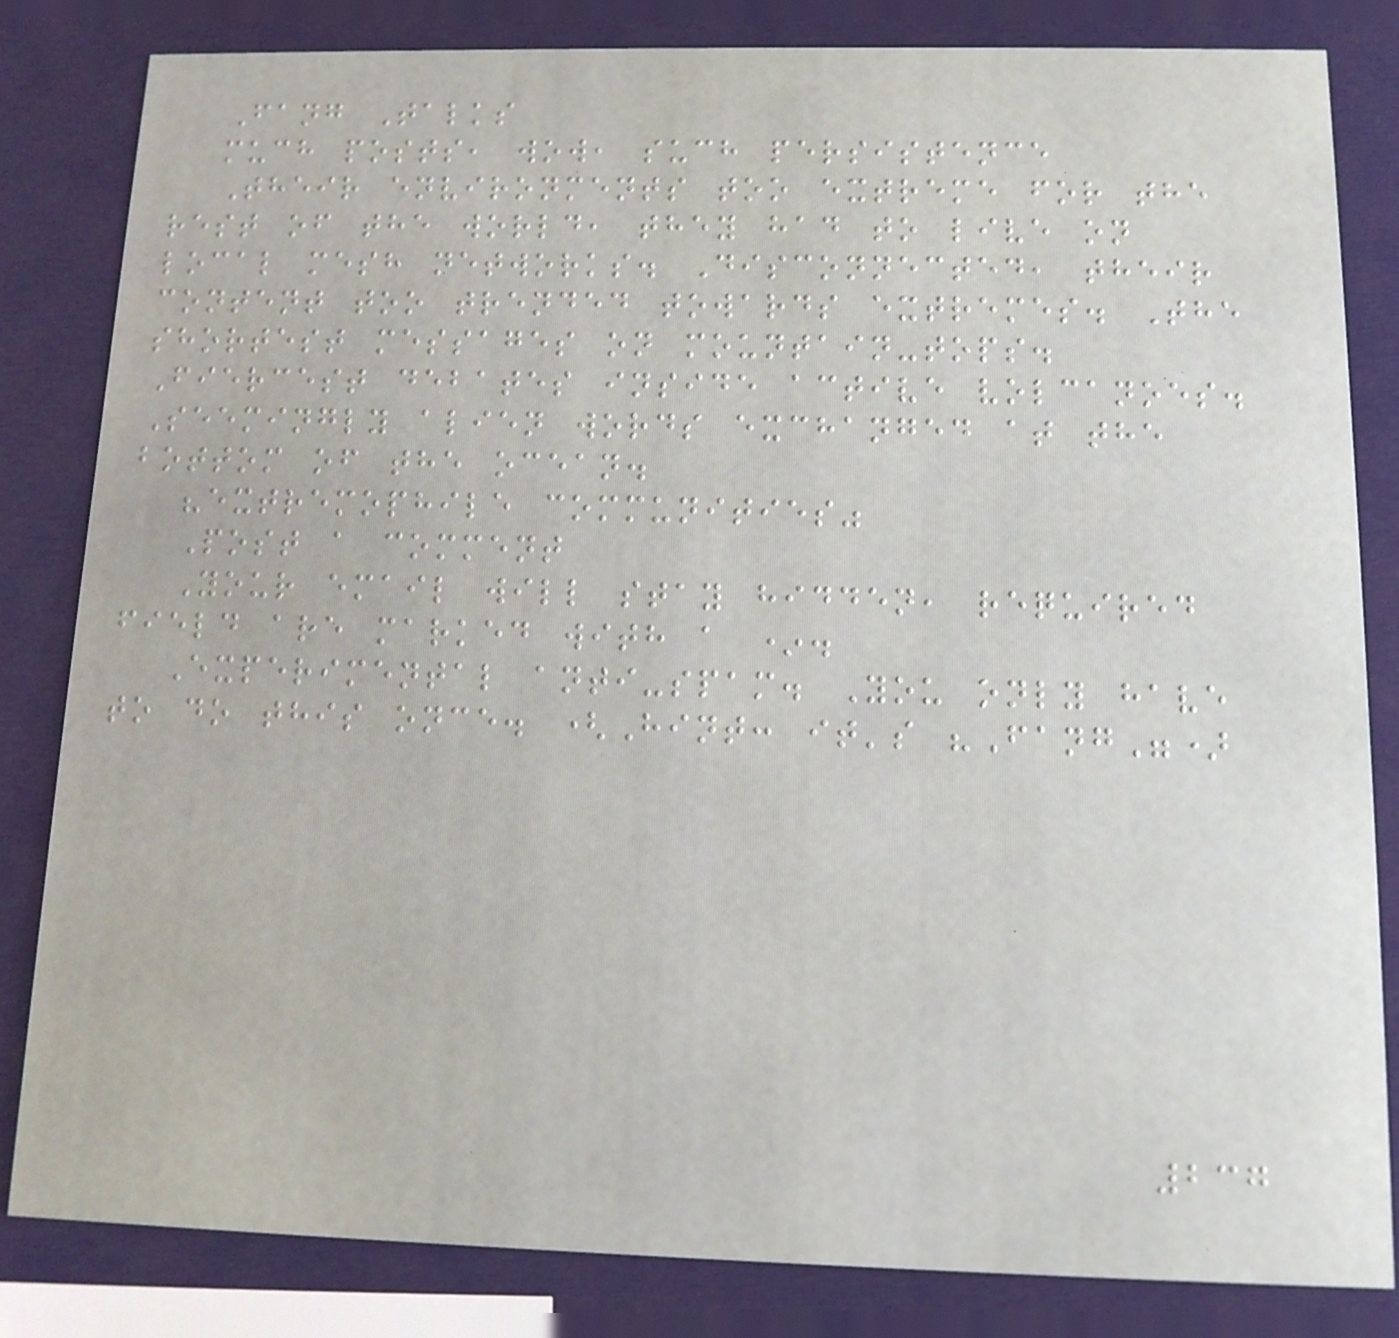Fang Talks
much posts, wow, such persistence
Their environments too extreme for the
rest of the world, they had to live on
local mesh networks. Disconnected, their
content too trended towards extremes. The
shortest messages on mountain-tops.
Fiercest debates inside active volcanoes.
Seemingly alien words exchanged at the
bottom of the ocean.
"extremophile communities"
Post a comment
Your email will stay hidden, required
field are marked with a *.
Experimental anti-spam. You only have
to do this once. (Hint: it's "Fang")
237
